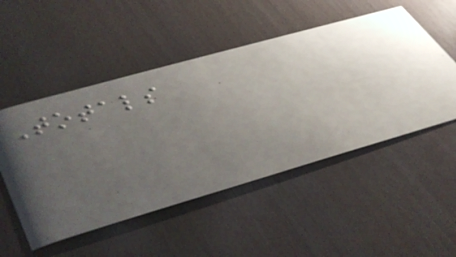Totals
